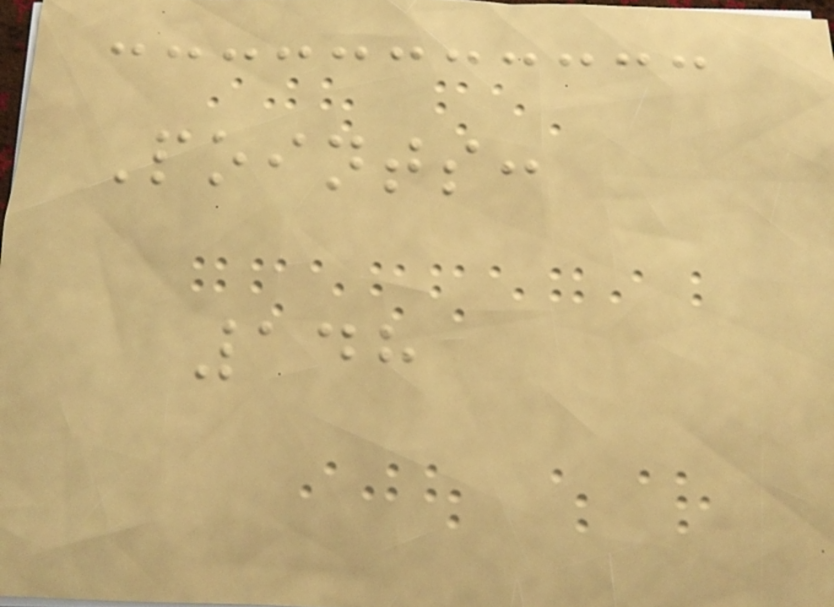Points:
148
